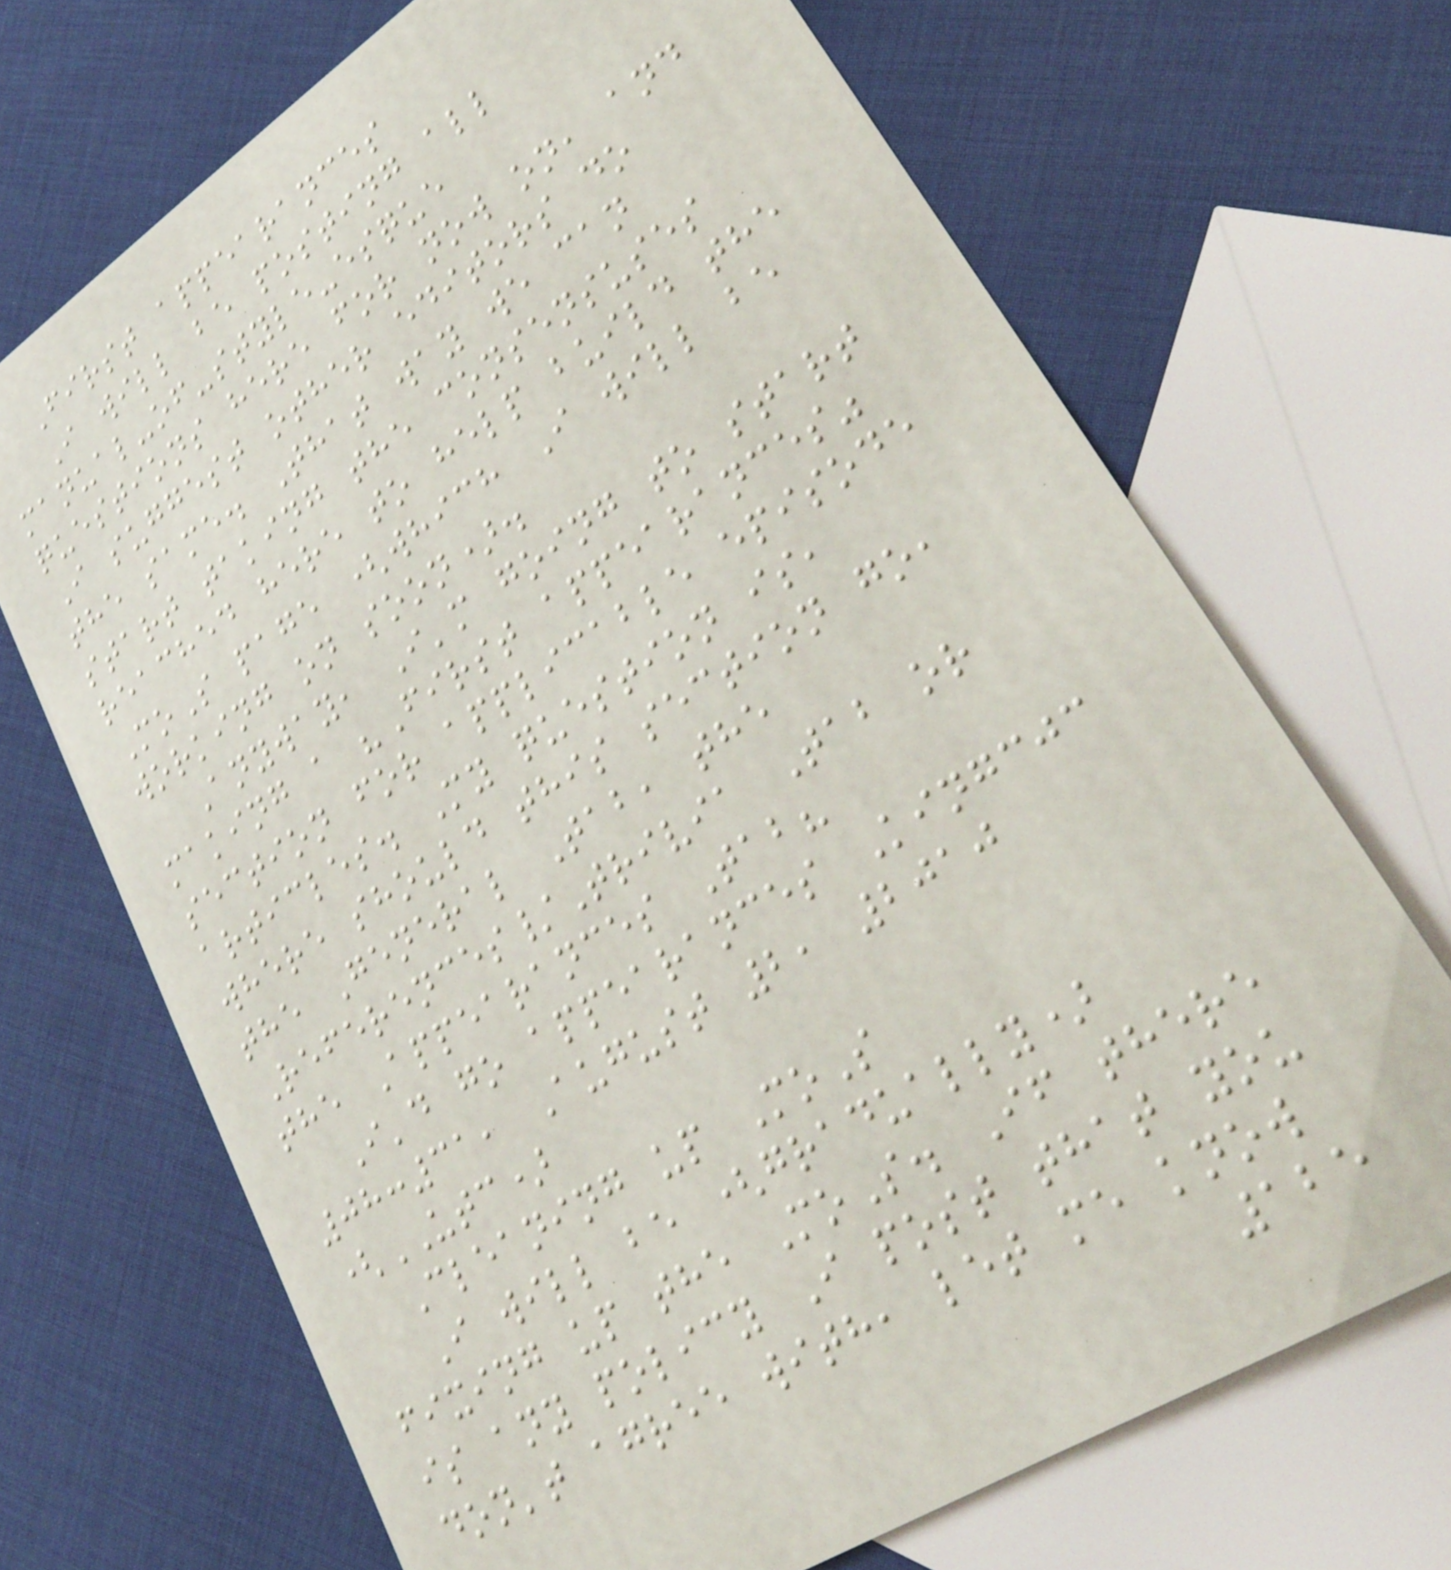First appearances
I will be posting all
manual-of-style-esque
questions here for now on, and
I suggest other editors do
the same. That way we can
start taking the consensuses
reached here to help build the
MoS page (which I will be
working on soon).
Anyway, I'm going to start
making a "First appearances"
section for applicable episode
articles. My question is,
where should this section go,
the General Tab, the
References/Trivia Tab or
the Appearances Tab?
I'd go appearances Kingcjc
08:31, August 2, 2010
(UTC)
Cleaning up MoS
I will be (gradually)
fixing up the MoS. If there
is any policy I post that you
don't agree with, let me know
125
